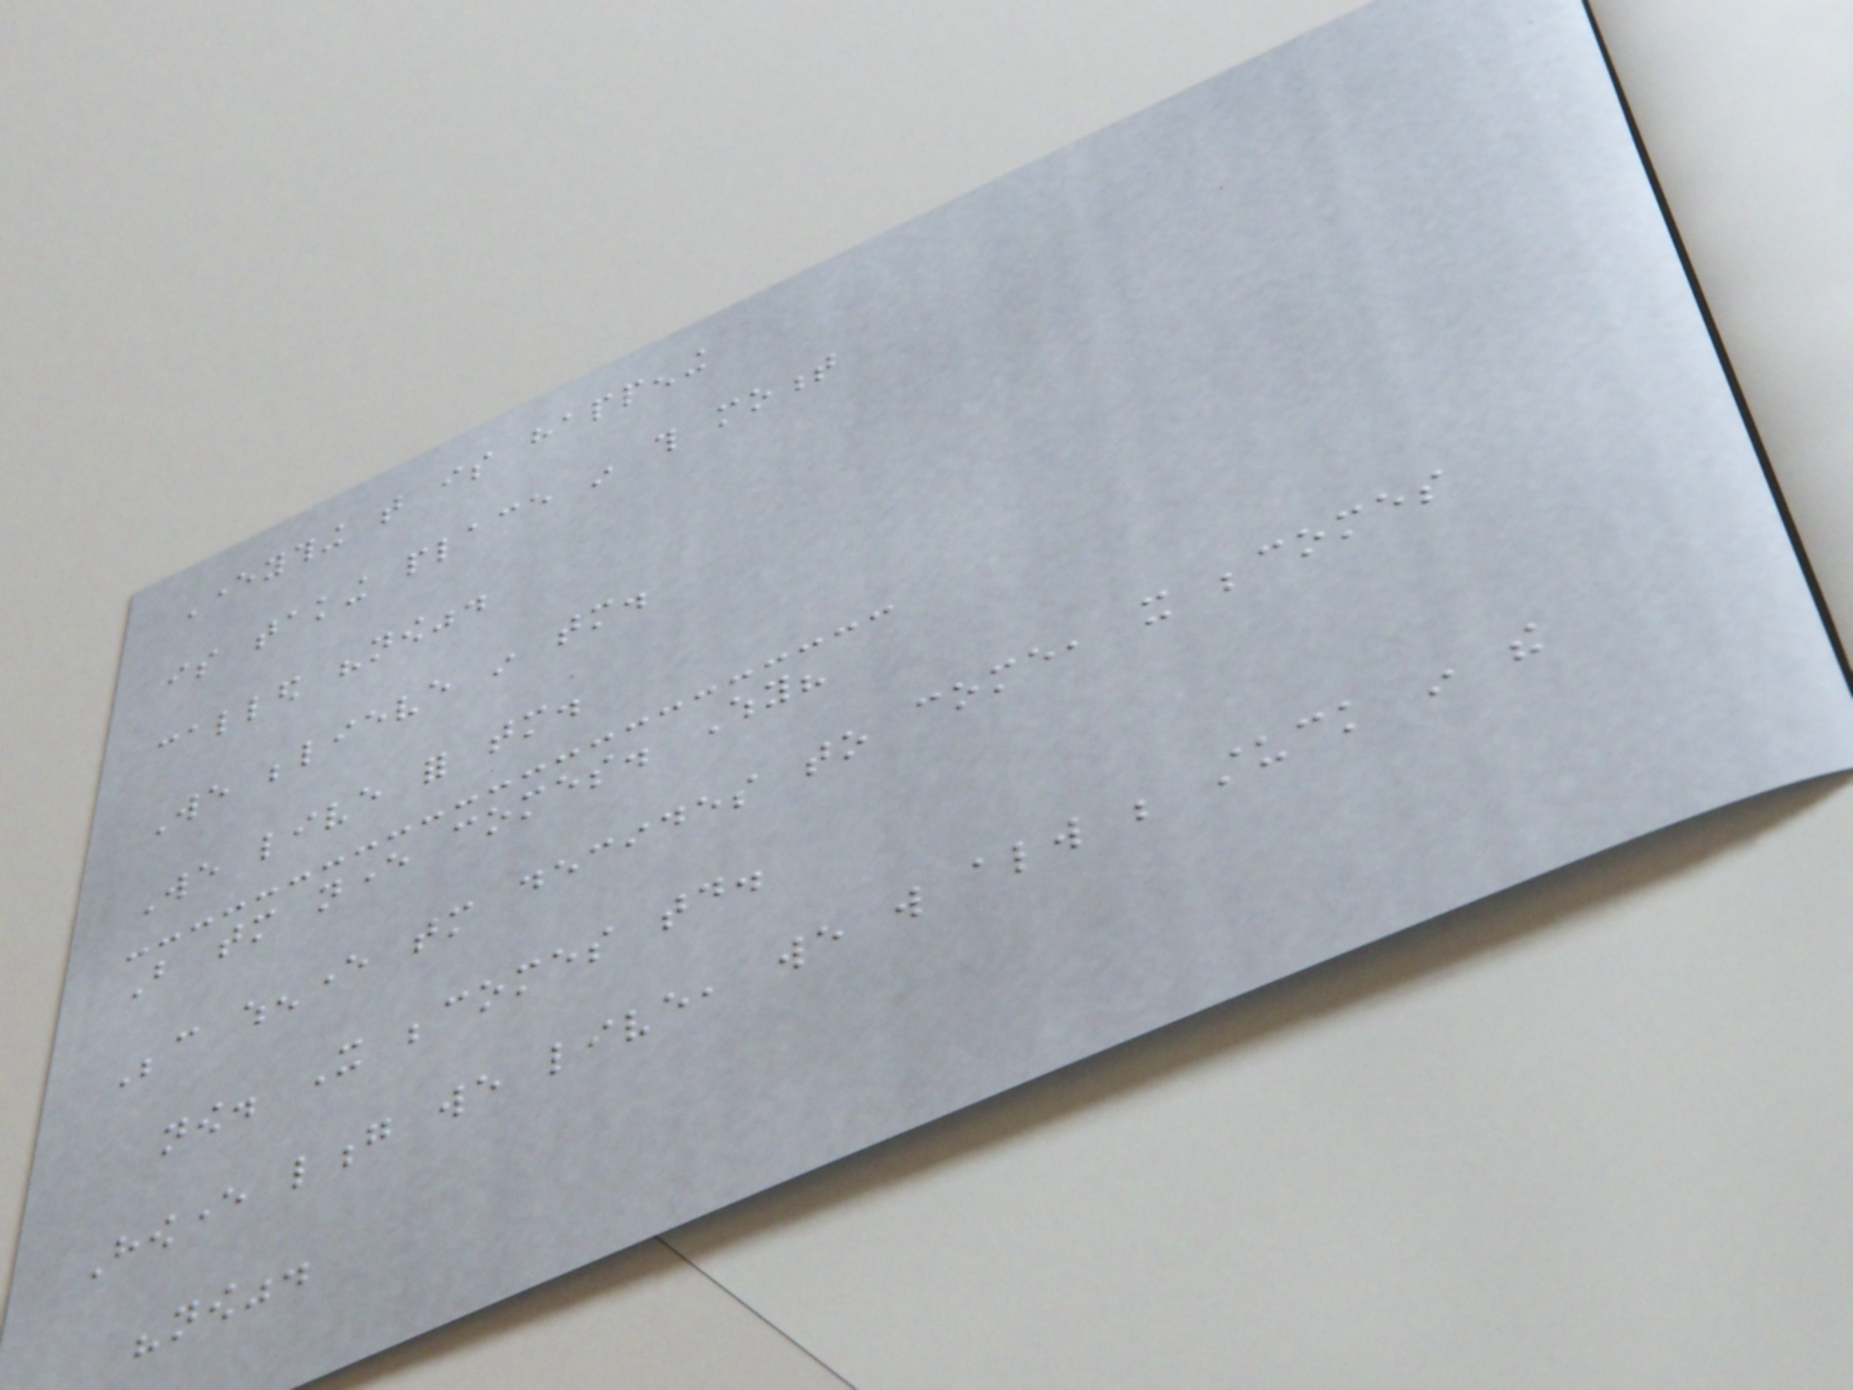Everything that is happening
is taking place in this moment
called "now".
We believe in tomorrow.
We live for tomorrow.
But tomorrow never comes. Why?
Because whenever tomorrow decides to come, it becomes
now. It becomes today.
However long we live, we will always be stuck in the
"now".
